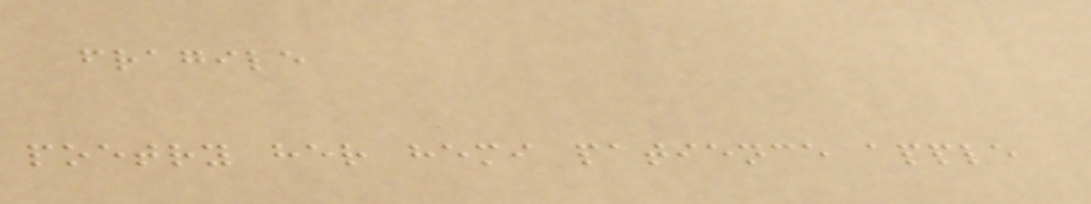fragile
poetry her hemi patience apple
